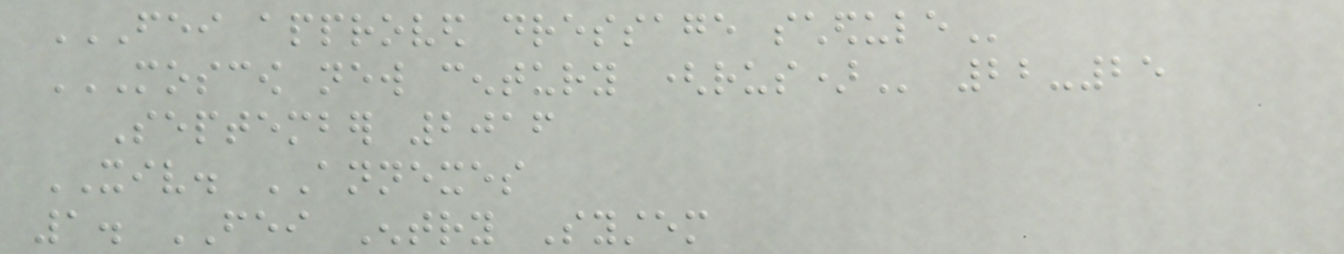FEI APPROVED DRESSAGE SCHEDULE
MOSCOW NEW CENTURY (RUS) 22-25
September 2016
XIV. ANNEXES
1. FEI Entry System
